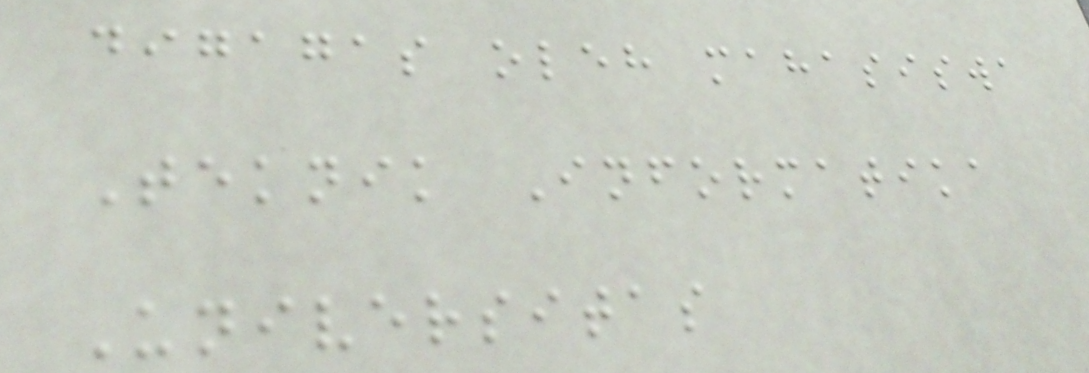digagas oleh mahasiswa
Teknik Informatika
Universitas
